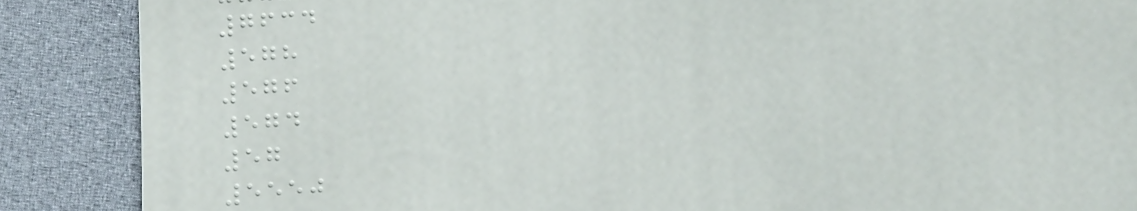7634
578
576
574
57
5550
